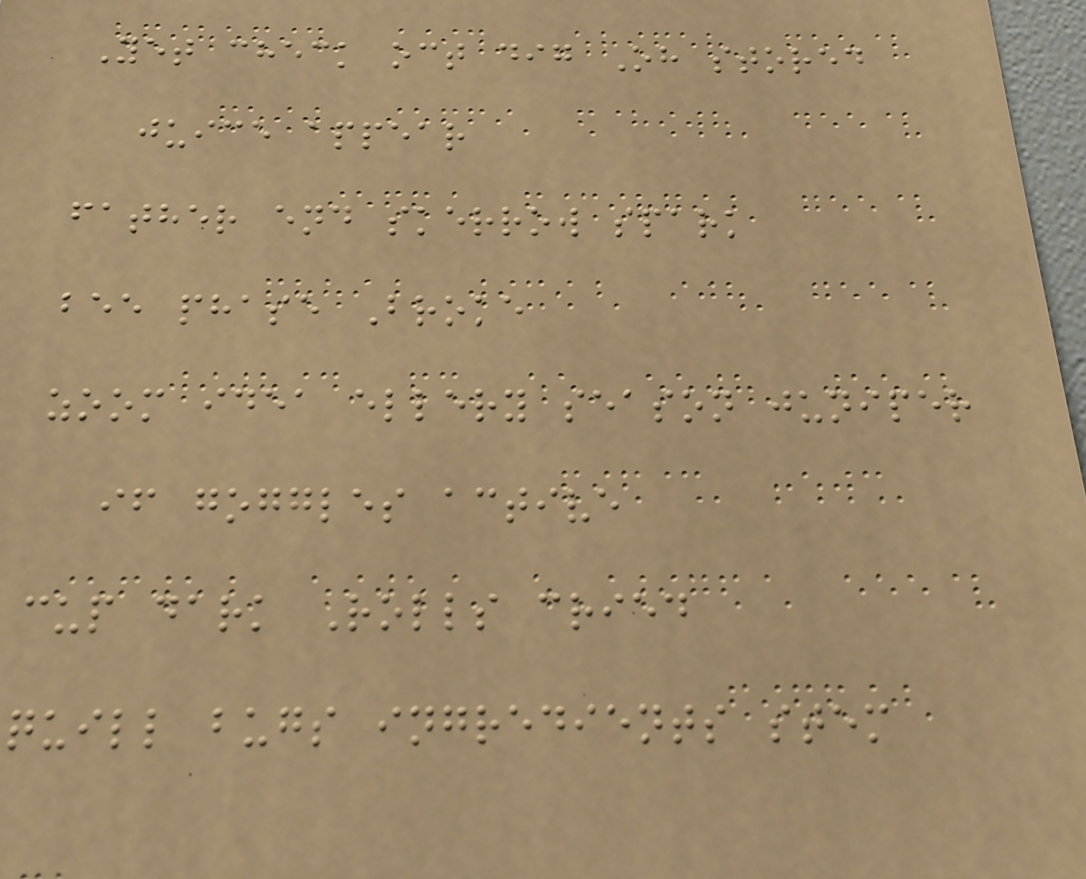Yet check oct dig Oh stored
juice appear
father end skerrow spark
bee phase Broke
zoom idea ellery season juniper
if goggles active
cup dark Rolls cried
quill bugs ingredients stem
